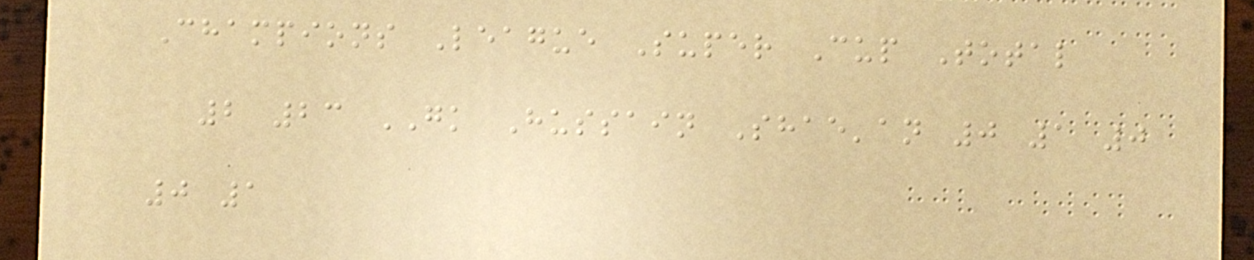Champions League Super Cup Total
2 23 GK Hussain Shae'an 0 1 0
0 1
